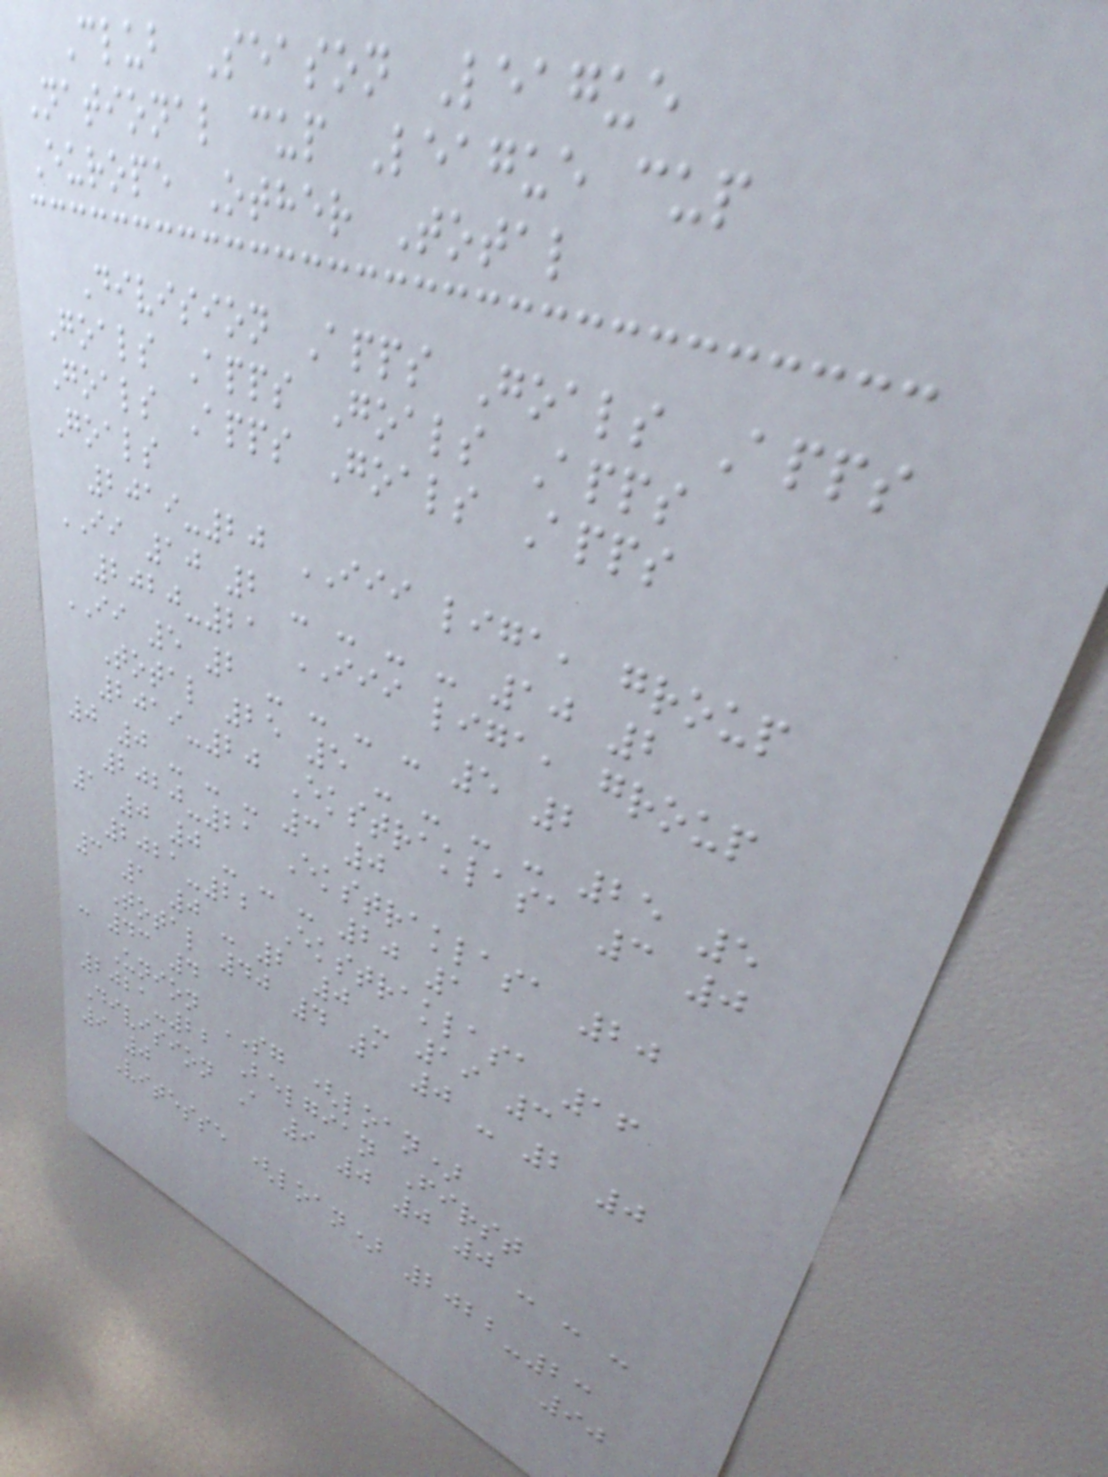Club Season League
National cup League cup
Europe Other Total
Division Apps Goals Apps
Goals Apps Goals Apps
Goals Apps Goals Apps
Goals
2019-20 III liga, group
II 10 2 - - - - 10 2
2020-21 III liga, group
II 5 2 - - - - 5 2
Total 25 5 - - - - 25 5
2019-20 Ekstraklasa 3 0
0 0 - - - 3 0
2020-21 Ekstraklasa 20
1 0 0 - - - 20 1
2021-22 Ekstraklasa 16
3 1 0 - 2 0 - 19 3
Total 40 4 1 0 - 2 0
- 43 4
Union SG (loan)
2021-22 Belgian First
Division A 9 0 0 0 - - -
9 0
Vitesse (loan) 2022-23
90
